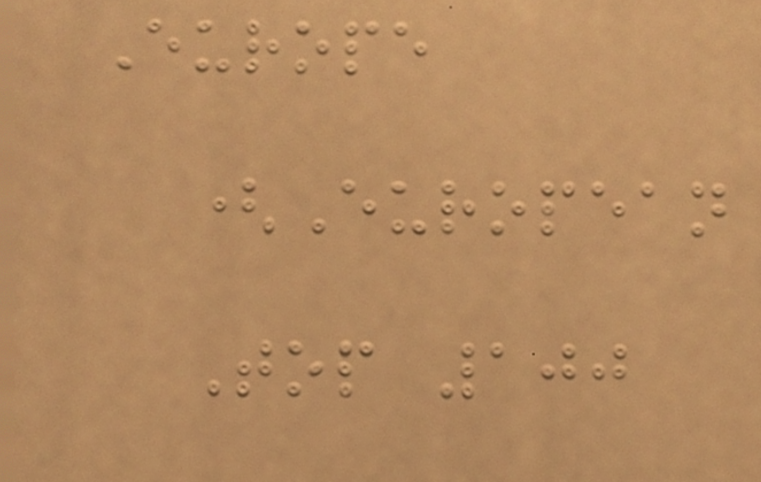Europe
(European
Top 100
